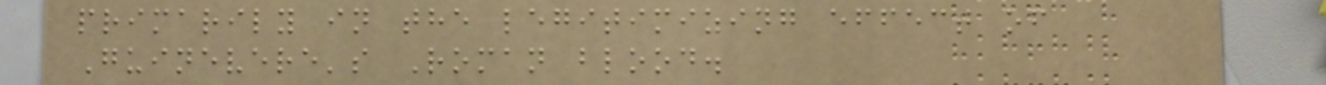primarily in the legitimizing effect of
Guinevere's Roman blood.
